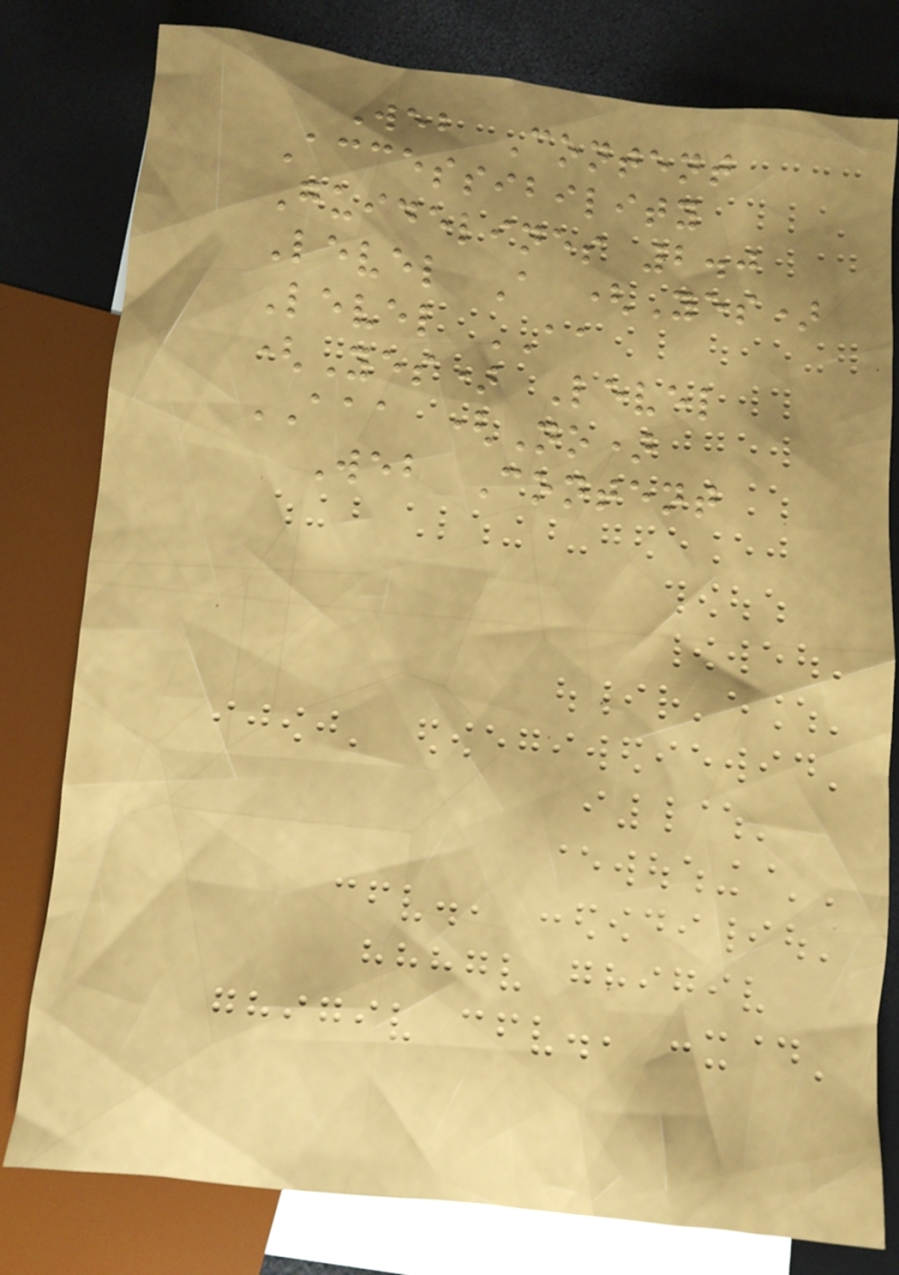Web Content
Accessibility
Guidelines 2.0
Level A (Yes)
Level AA
(Yes) Level
AAA (No)
Web Content
